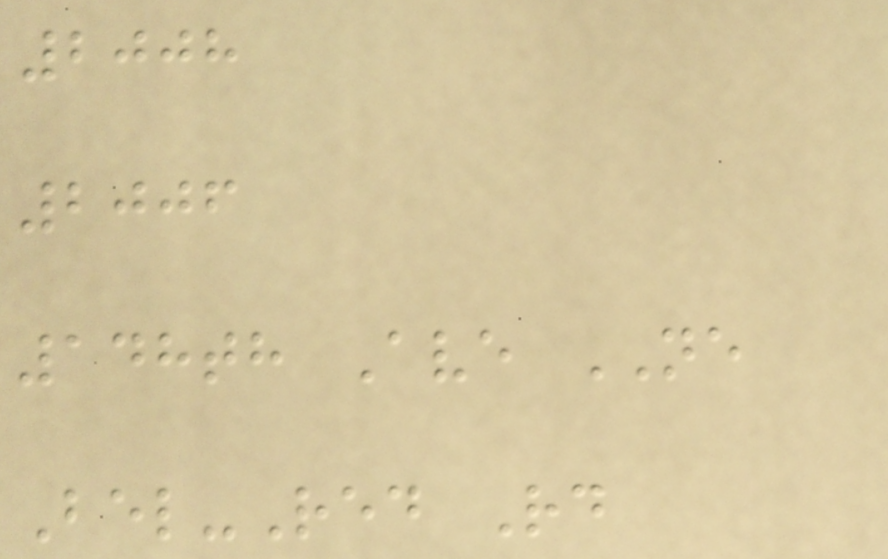2008
2006
148th Ave NE
Bel-Red Rd
